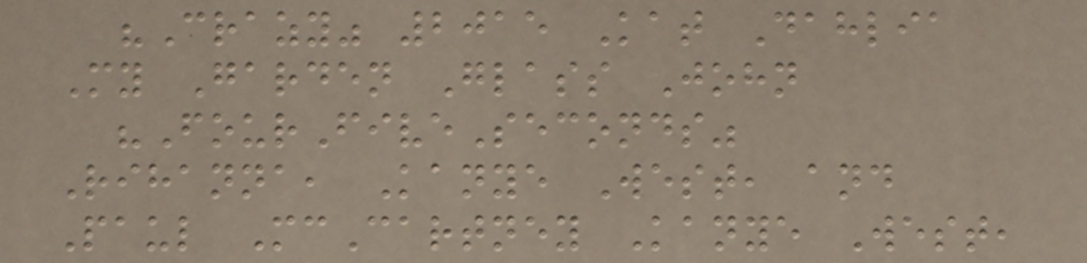"Crazy" 2015 Kat Dahlia
My Garden Glass John
"FourFiveSeconds"
Rihanna, Kanye West, and
Paul McCartney Kanye West,
